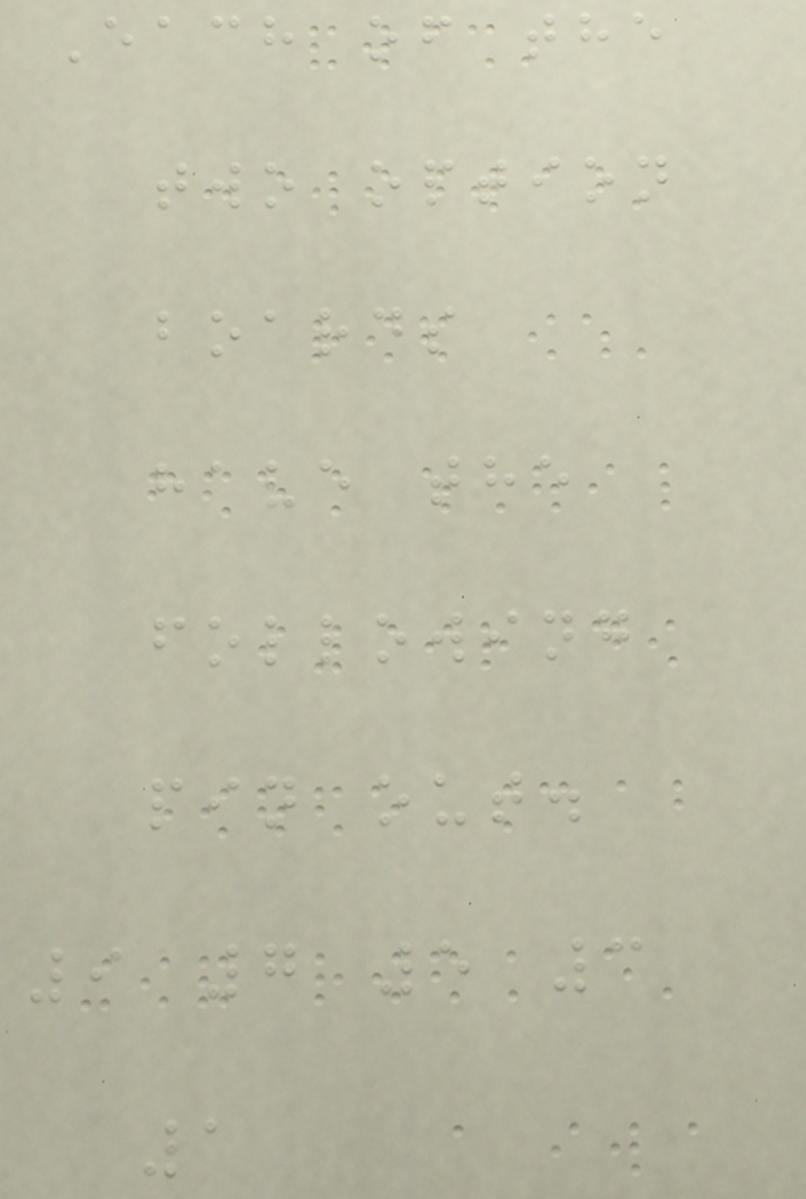Each of the
two option
boards
have the
following
pin out.
9 7 5 3
1
